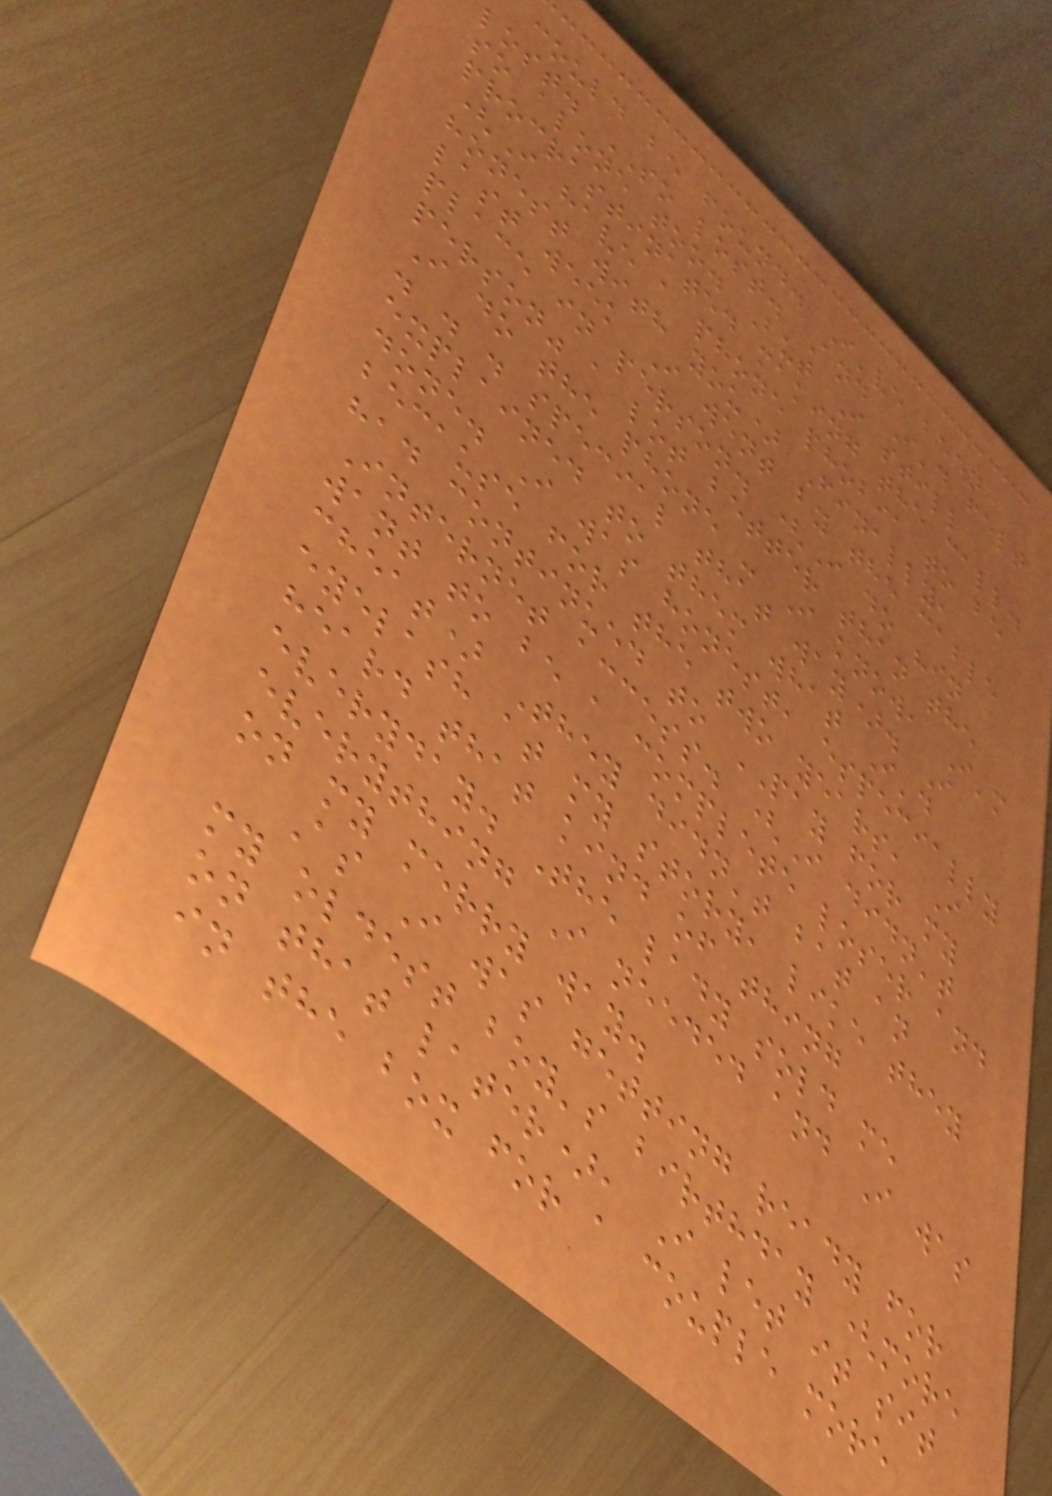could be found. I've been
lost. SO lost. And I'd felt
so alone too. But I still
procrastinated making the call.
(I have a phone phobia to be
honest with you) Finally,
last week I went by the cable
place in person. (I do "in
person" a lot better than the
I do the phone - I know, I'm
. . . special that way). I
explained to them what I'd
done. I was honest, especially
because for the two years, I
had continued to PAY for my
Internet access. (I didn't
want to be a complete loser and
cheat) They didn't bat an
eyelash at my story, like they
heard that kind of thing
everyday. The lady sold me
everything I needed and I was
on my merry way.
As I was getting ready for
my oldest boy's birthday (more
on that later), I let it sit
in the box for a couple more
